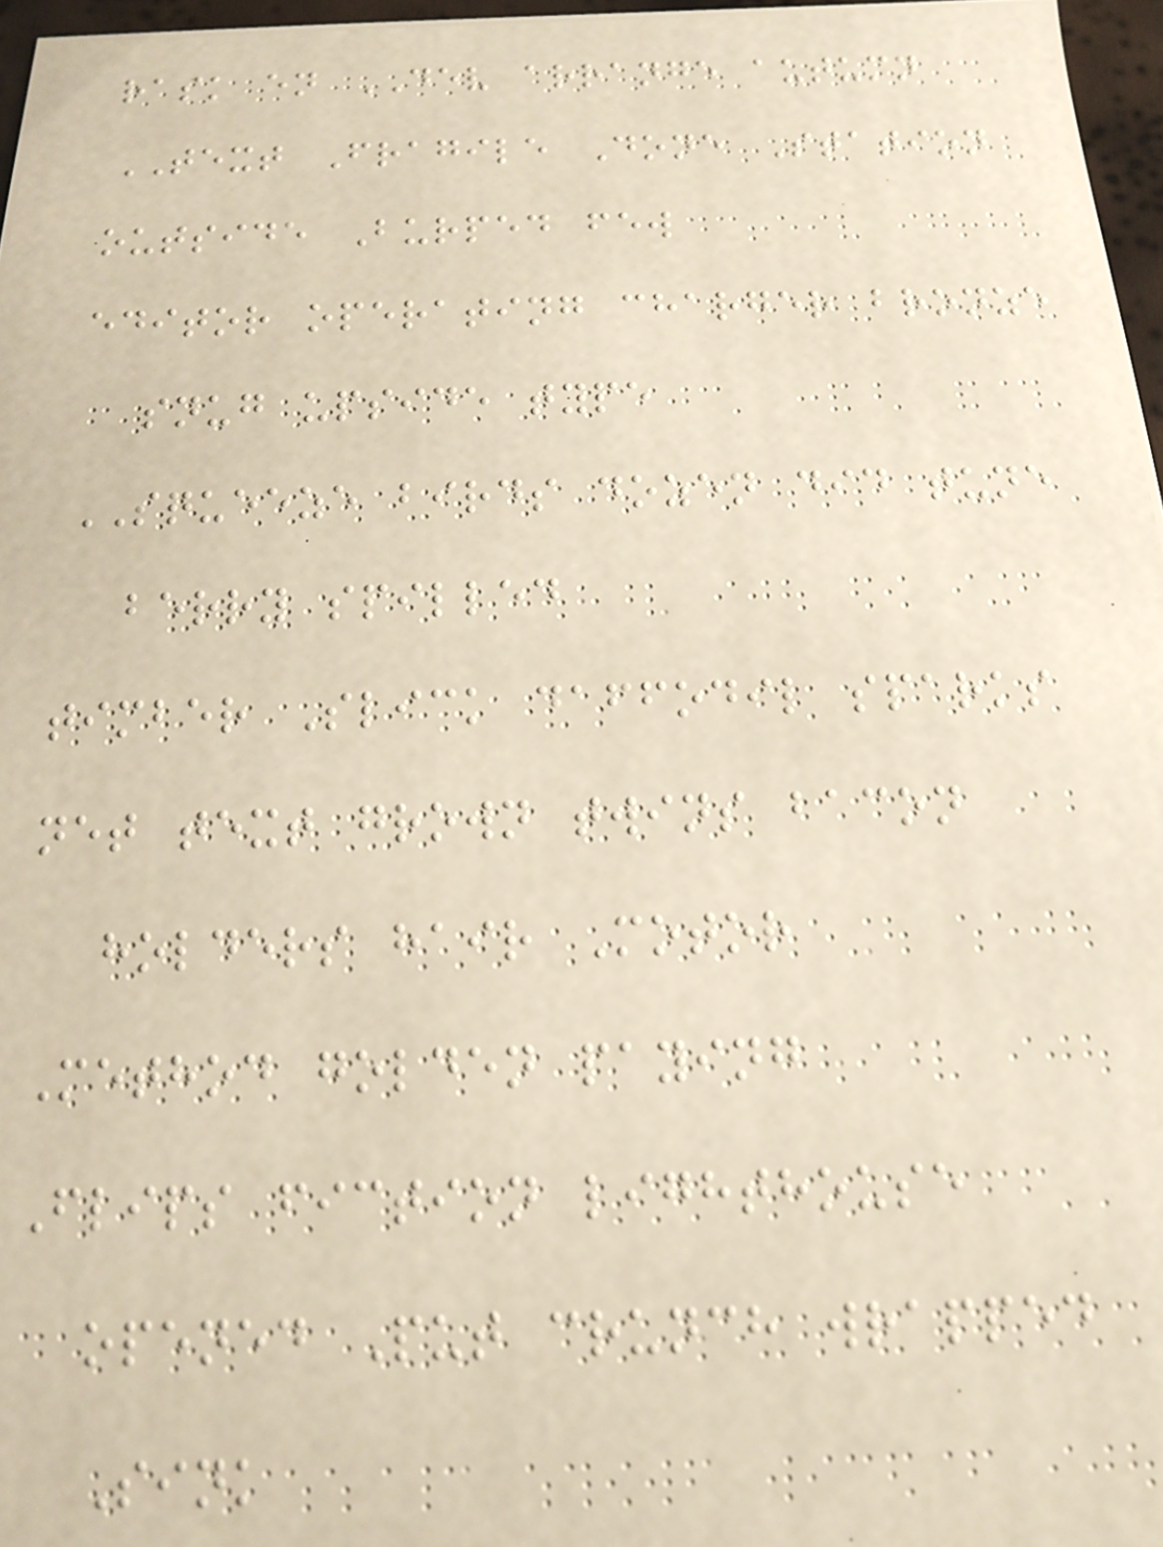rask en DEV arrange autumn
TEXT Fragile Done Station
outside Burped few
editor operating charger bronze
snug upside type
SQUEEZE birds dozen did tune
berry spilled
timber Slick daffodil sparks
net text grown twins bacon
holders hair Motor
Method golden paying
Flips fiction lighthouse
opened Put crunch wrapped
Sink
